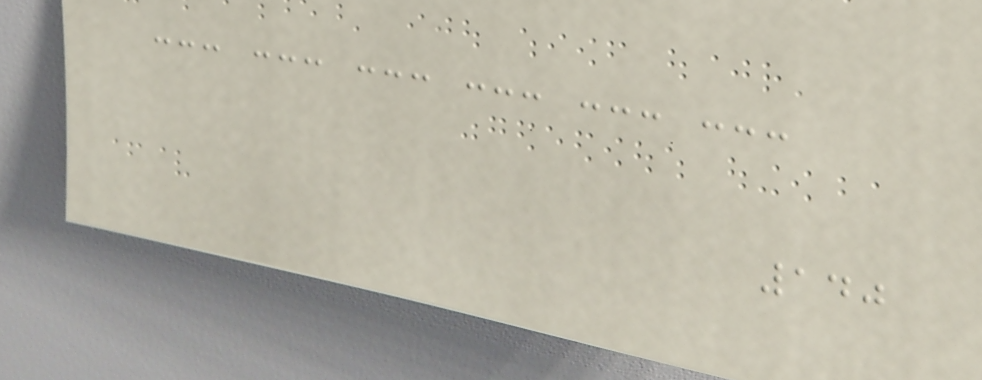--- --- --- --- --- ---
140
